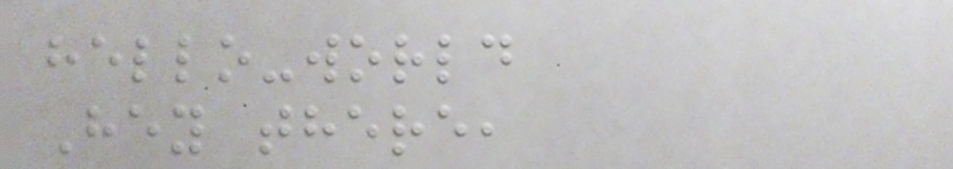hello-world
Hey there,
